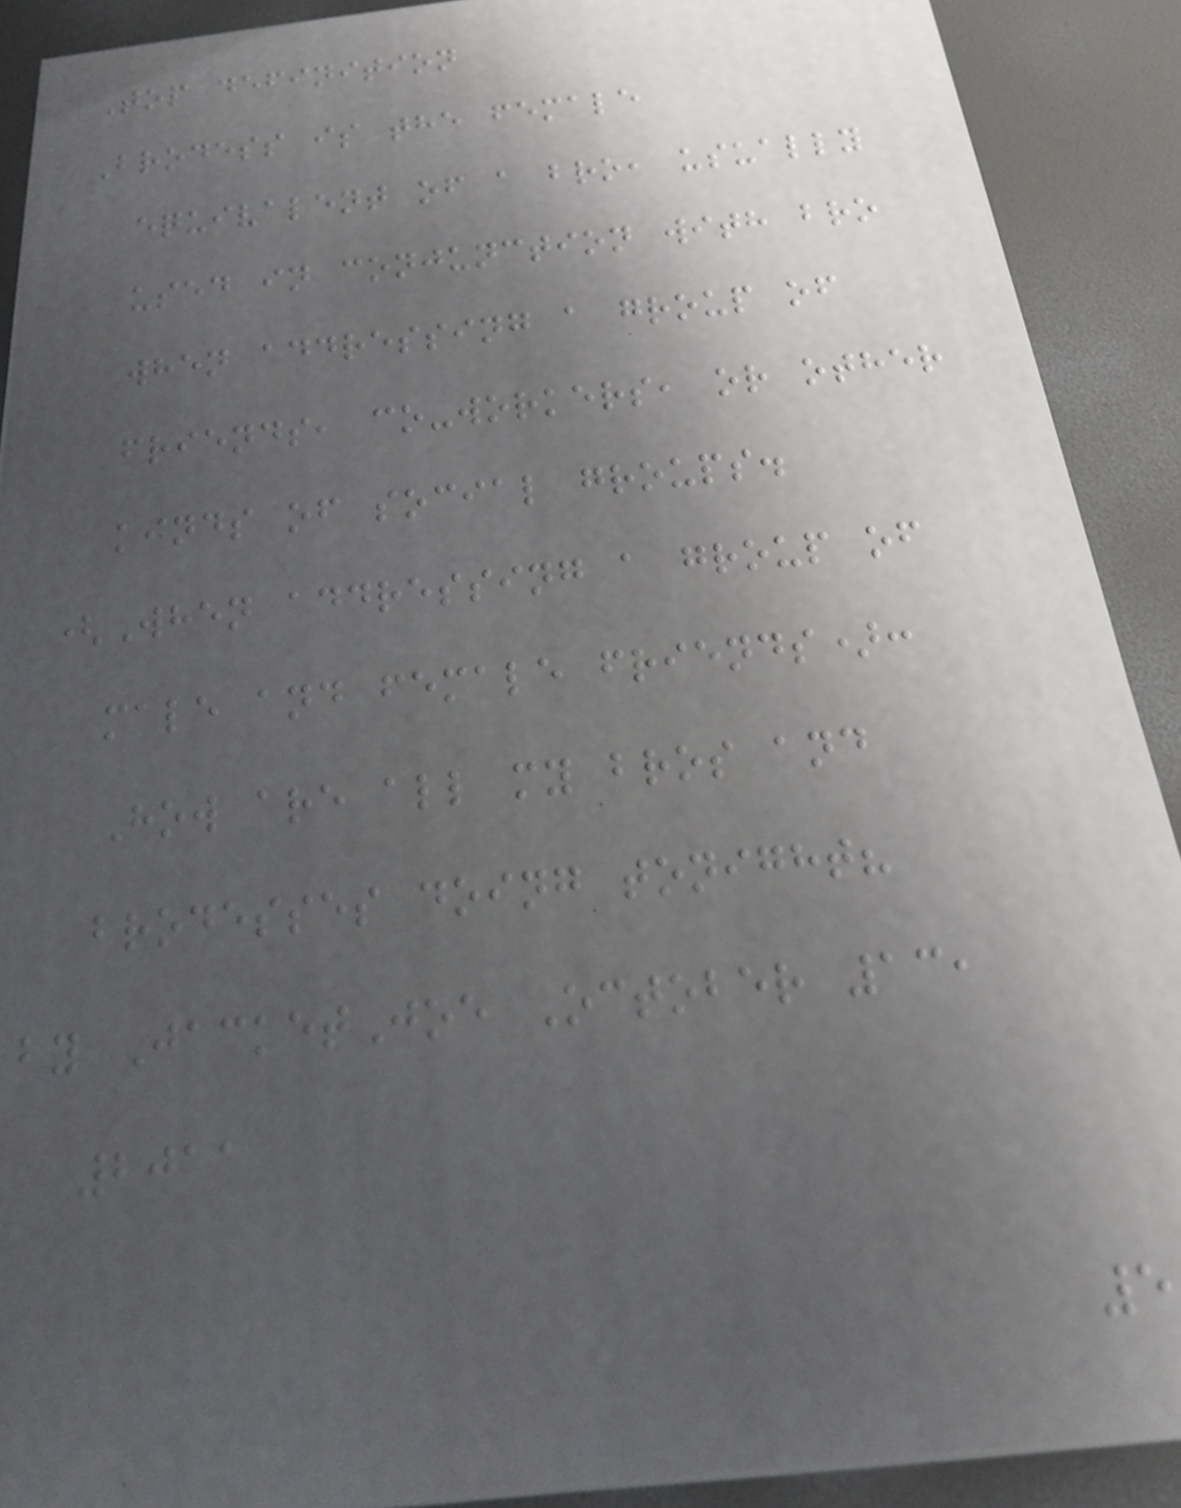Top definition
Brodess is the female
equivalent of a bro, usually
used in conjunction with bro
when addressing a group of
friends, co-workers, or other
kinds of social groups.
(When addressing a group of
male and female friends):
How are all my bros and
brodesses doing tonight?
by JacketJoe October 13,
2011
5
